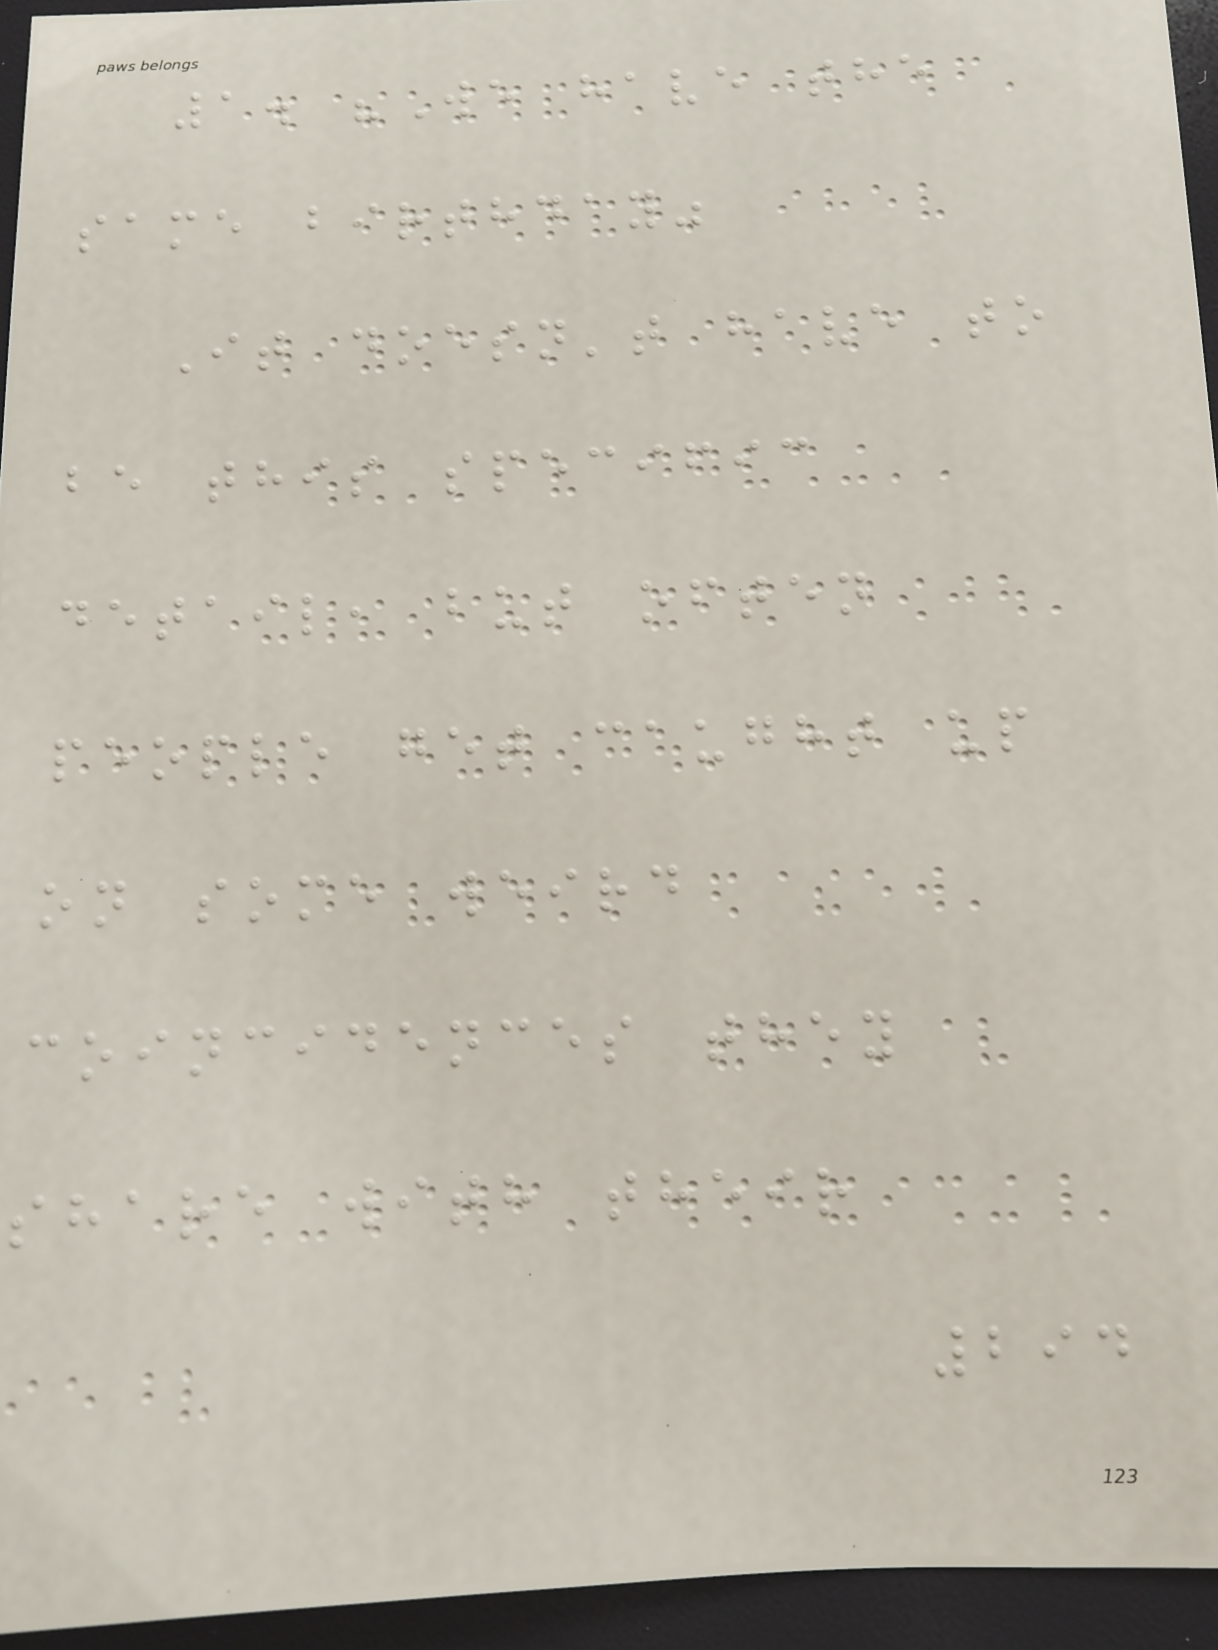1. "We have the
same birthday"
It doesn't have to
be this specific
detail, but often
people get caught up
on some weird
coincidences they
share with their
294
